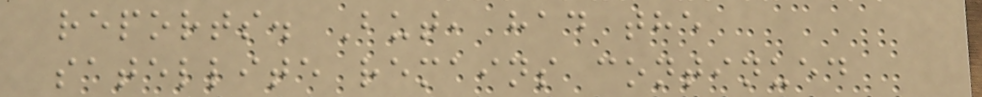reports. But, had the
satellite remains continued
